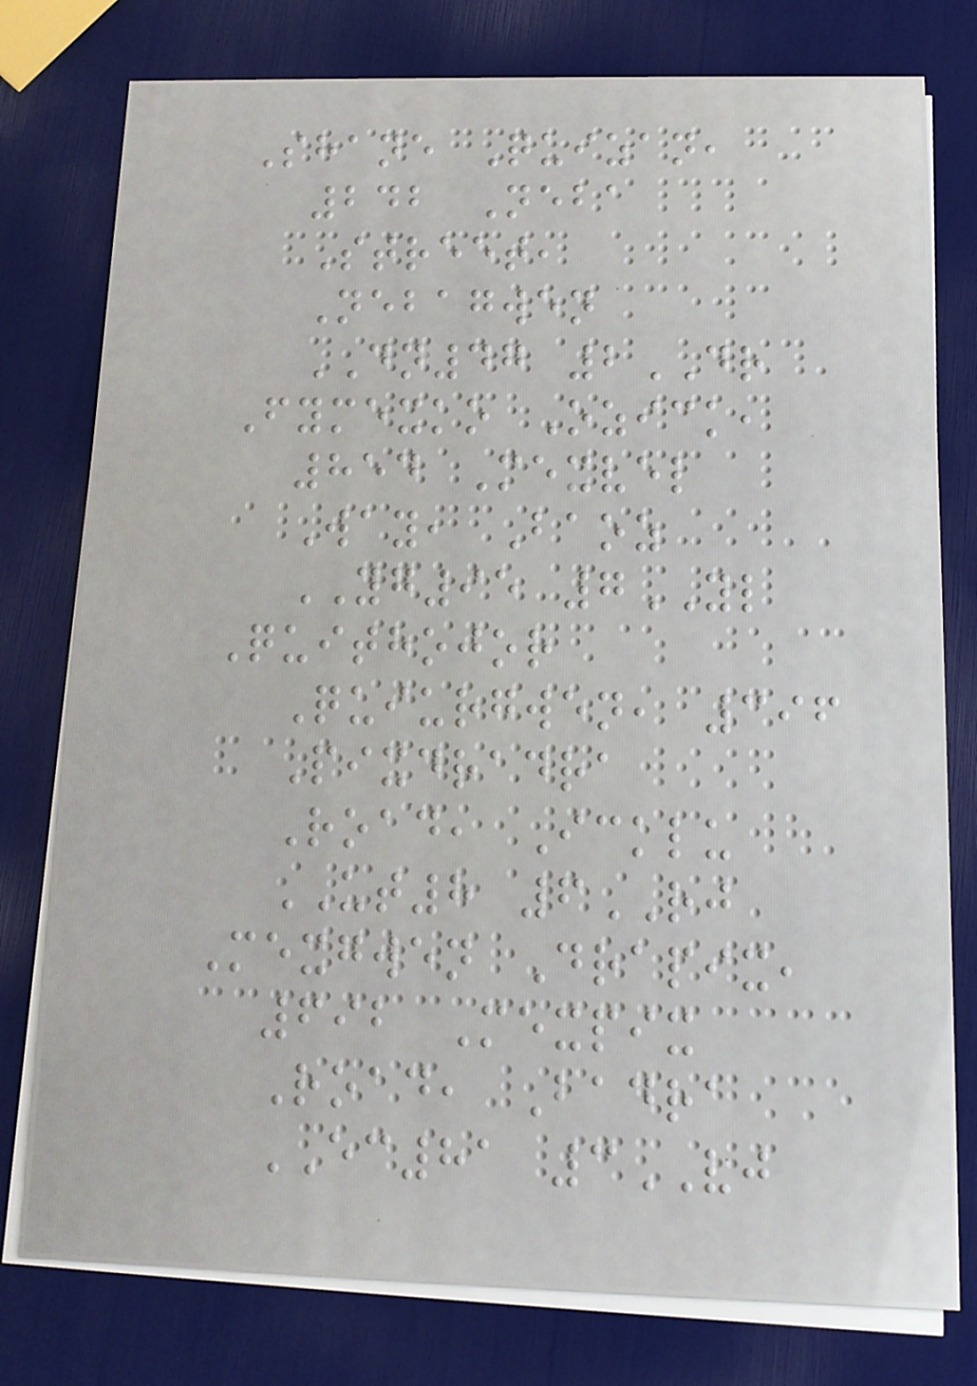Shane Quizan,
242 Neba
Street,
Nebagwen
DN47 2DR
Fymexko Ozick,
854 Mexvel
Way, Baoz
YG95 7YL
Quithojor
Quiurgwen, 396
Pixdradra
Road, Icklu
UT8 6RJ
Mexgwen Drapix,
692 Mexpix
Road, Badra
EC81 3VJ
